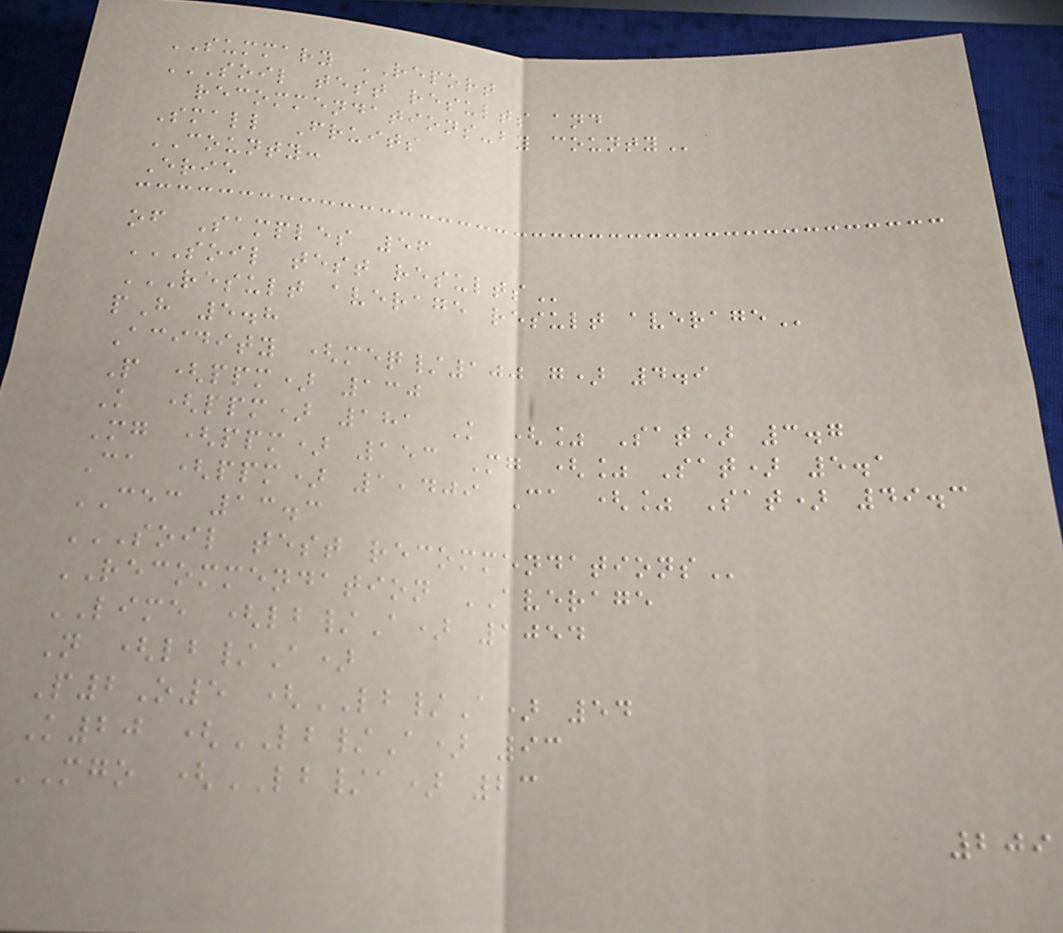SUMMARY REPORT
SOIL TEST RESULTS AND
RECOMMENDATIONS-BY COUNTY
Small Fruits
COUNTY:
Erie
of Samples 56
SOIL TEST RESULTS
RESULT AVERAGE RESULT AVERAGE
pH 5.8
Acidity (meq/100 g) 4.9
P (ppm) 130
K (ppm) 181 K (% Sat) 3.7
Mg (ppm) 153 Mg (% Sat) 5.1
Ca (ppm) 1,409 Ca (% Sat) 49.3
CEC 13.3
SOIL TEST RECOMMENDATIONS
RECOMMENDATION AVERAGE
LIME (lb/A) 1054
N (lb/A)
P2O5 (LB/A) 54
K20 (LB/A) 93
MGO (LB/a) 23
209
